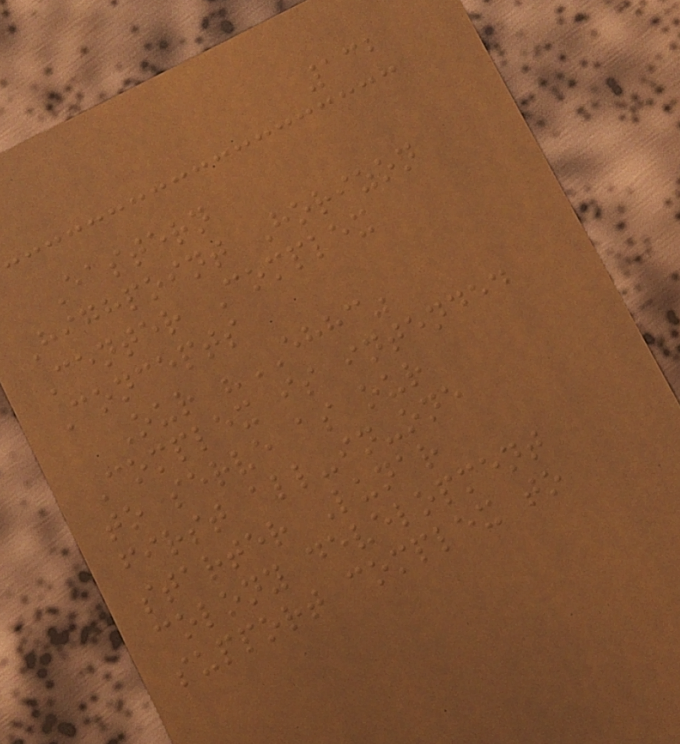132
Eastern
Highpoint Horizon
Center Complex
Concepts
Our "EHHC"
Complex is intended
to serve as our
first all-in-one
starter Lunar
colony development
support complex to
